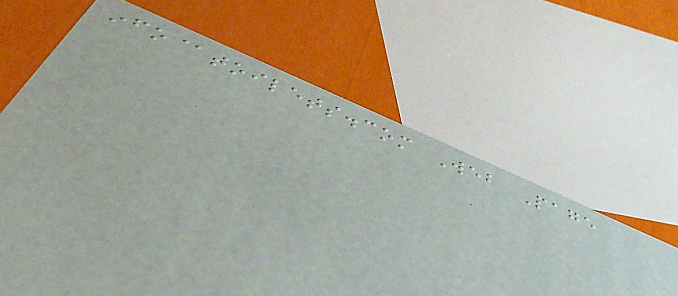info@toilets.com Web Page
